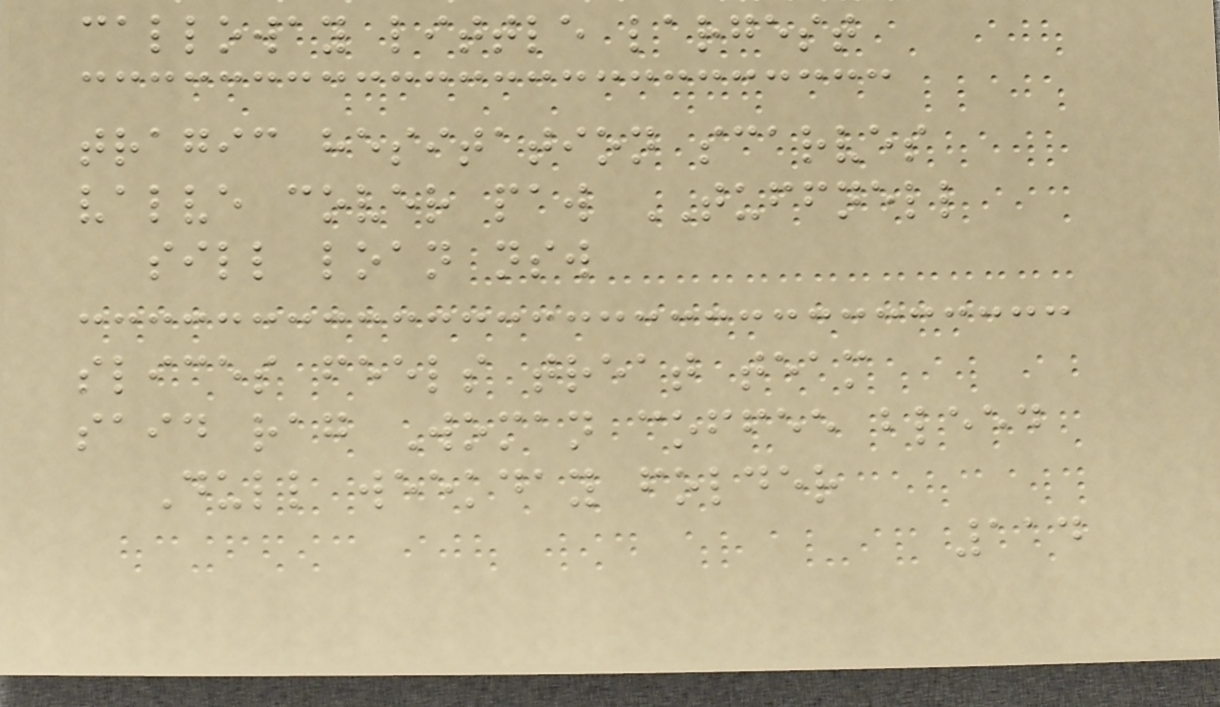calloway little largest
tragic hesitation scarves
valve cover paw TUFFNELL
sill loan nsw
slices feels treat team
said rag Woman coffee bleed
Dull weekday folder
114
